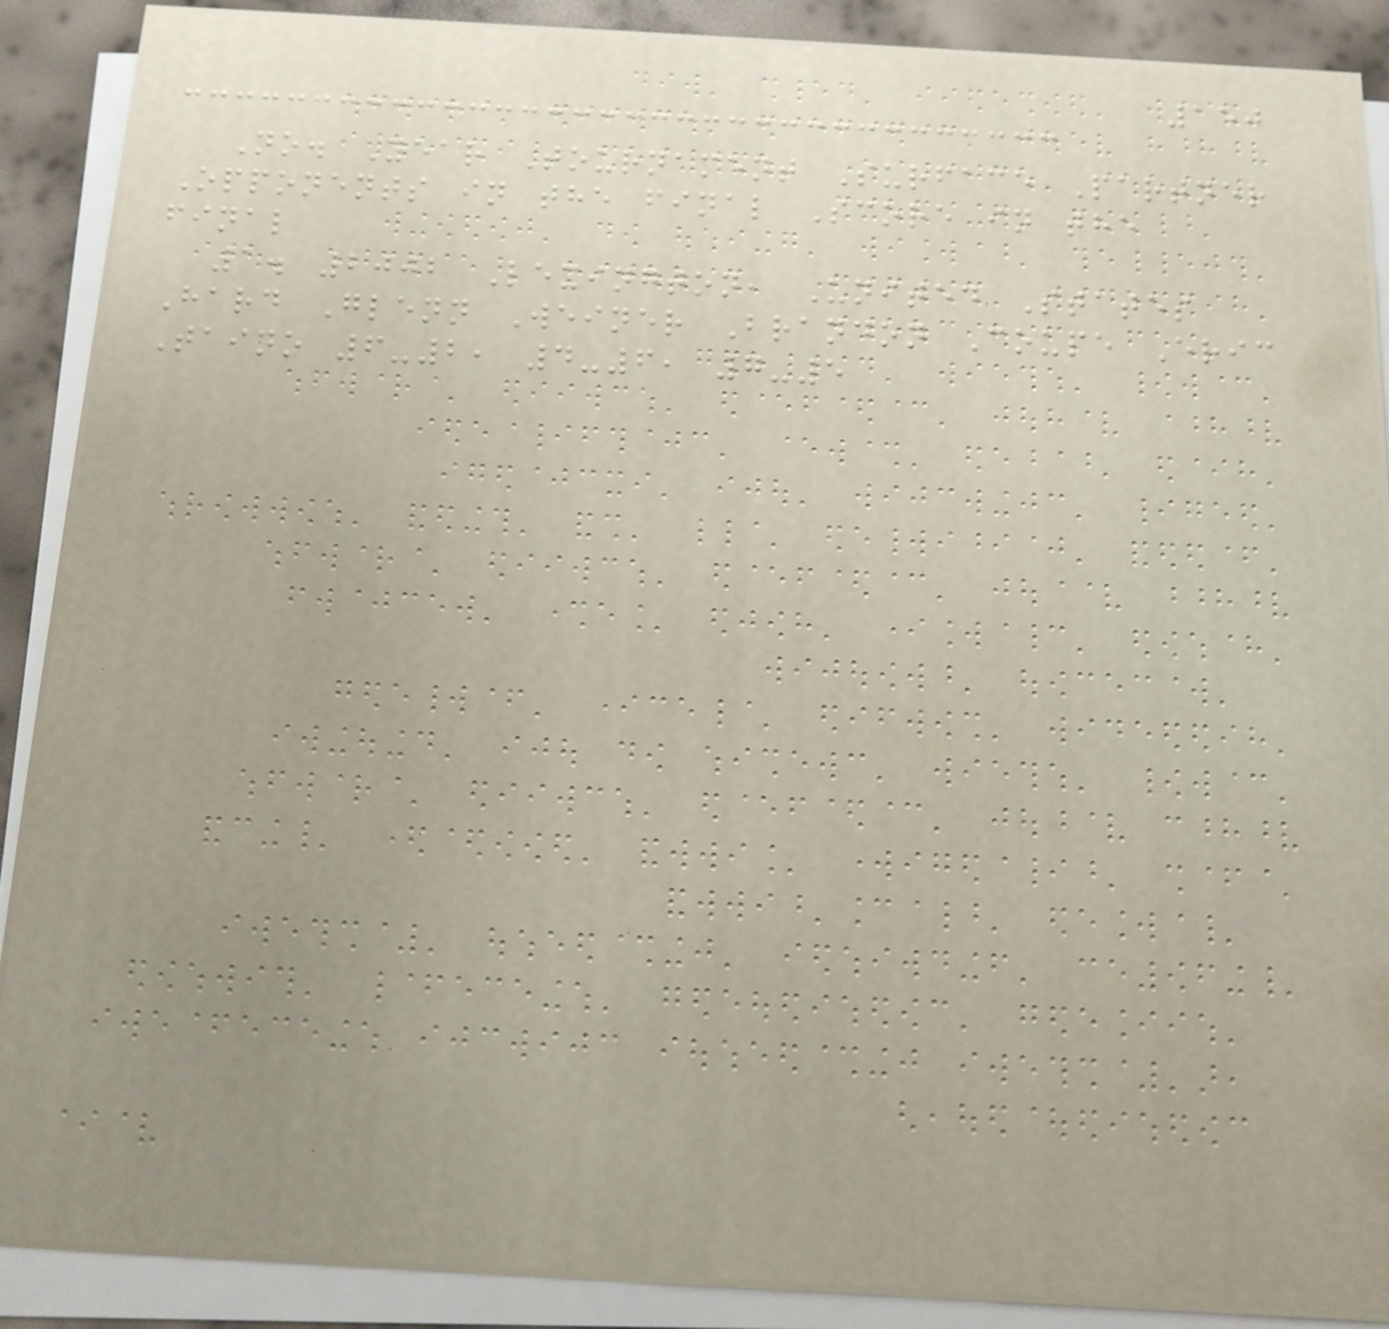150
No. Year Tournament Surface Partner
Opponents in the final Score in the
final
1. 2002 Lexington, United States
Hard Glenn Weiner Brandon Coupe Eric
Taino 6-2, 4-6, 7-5
